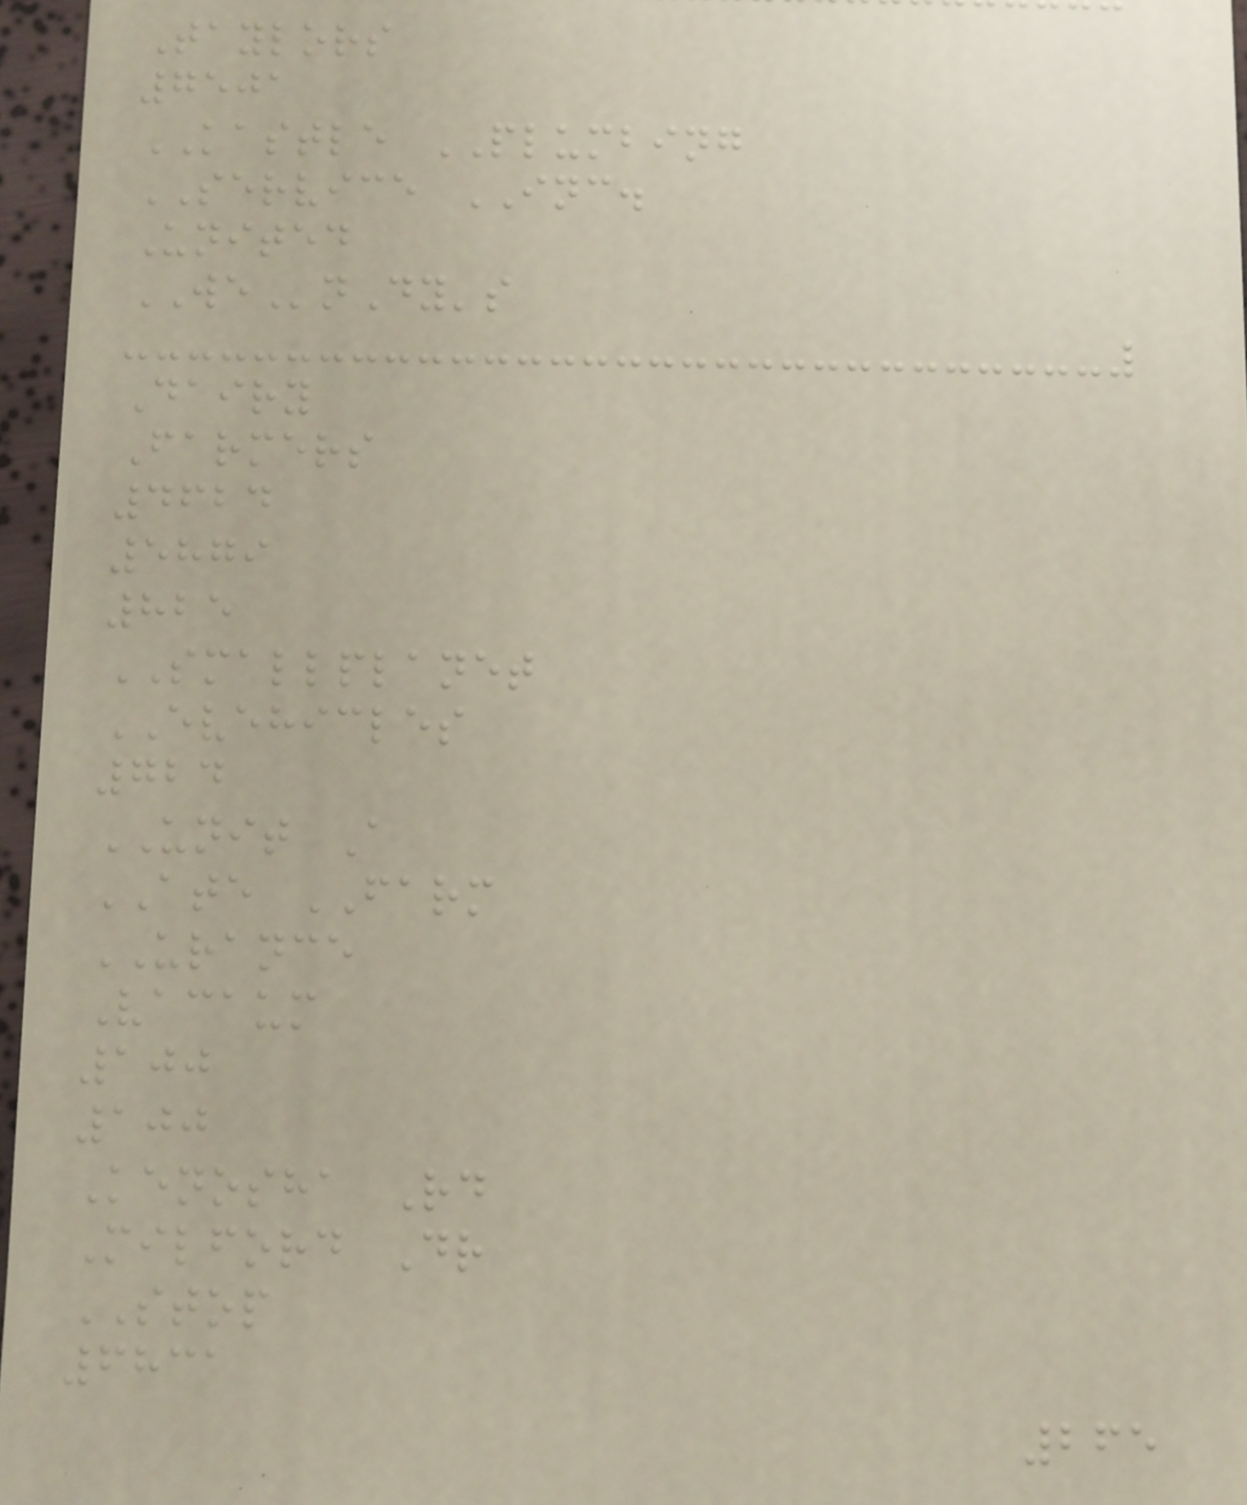Taylors
7501
KASTLE PLUMBING
SERVICE INC.
United
WEnDy's
Dairy
Farmers
4624
5879
825
SMALLPLANET
EVEHICLES
724
UNIT A
ATE FARM
URANCE
Vacaum
100
100
Kenosha Rd
Milford Dr
STOP
6831
265
